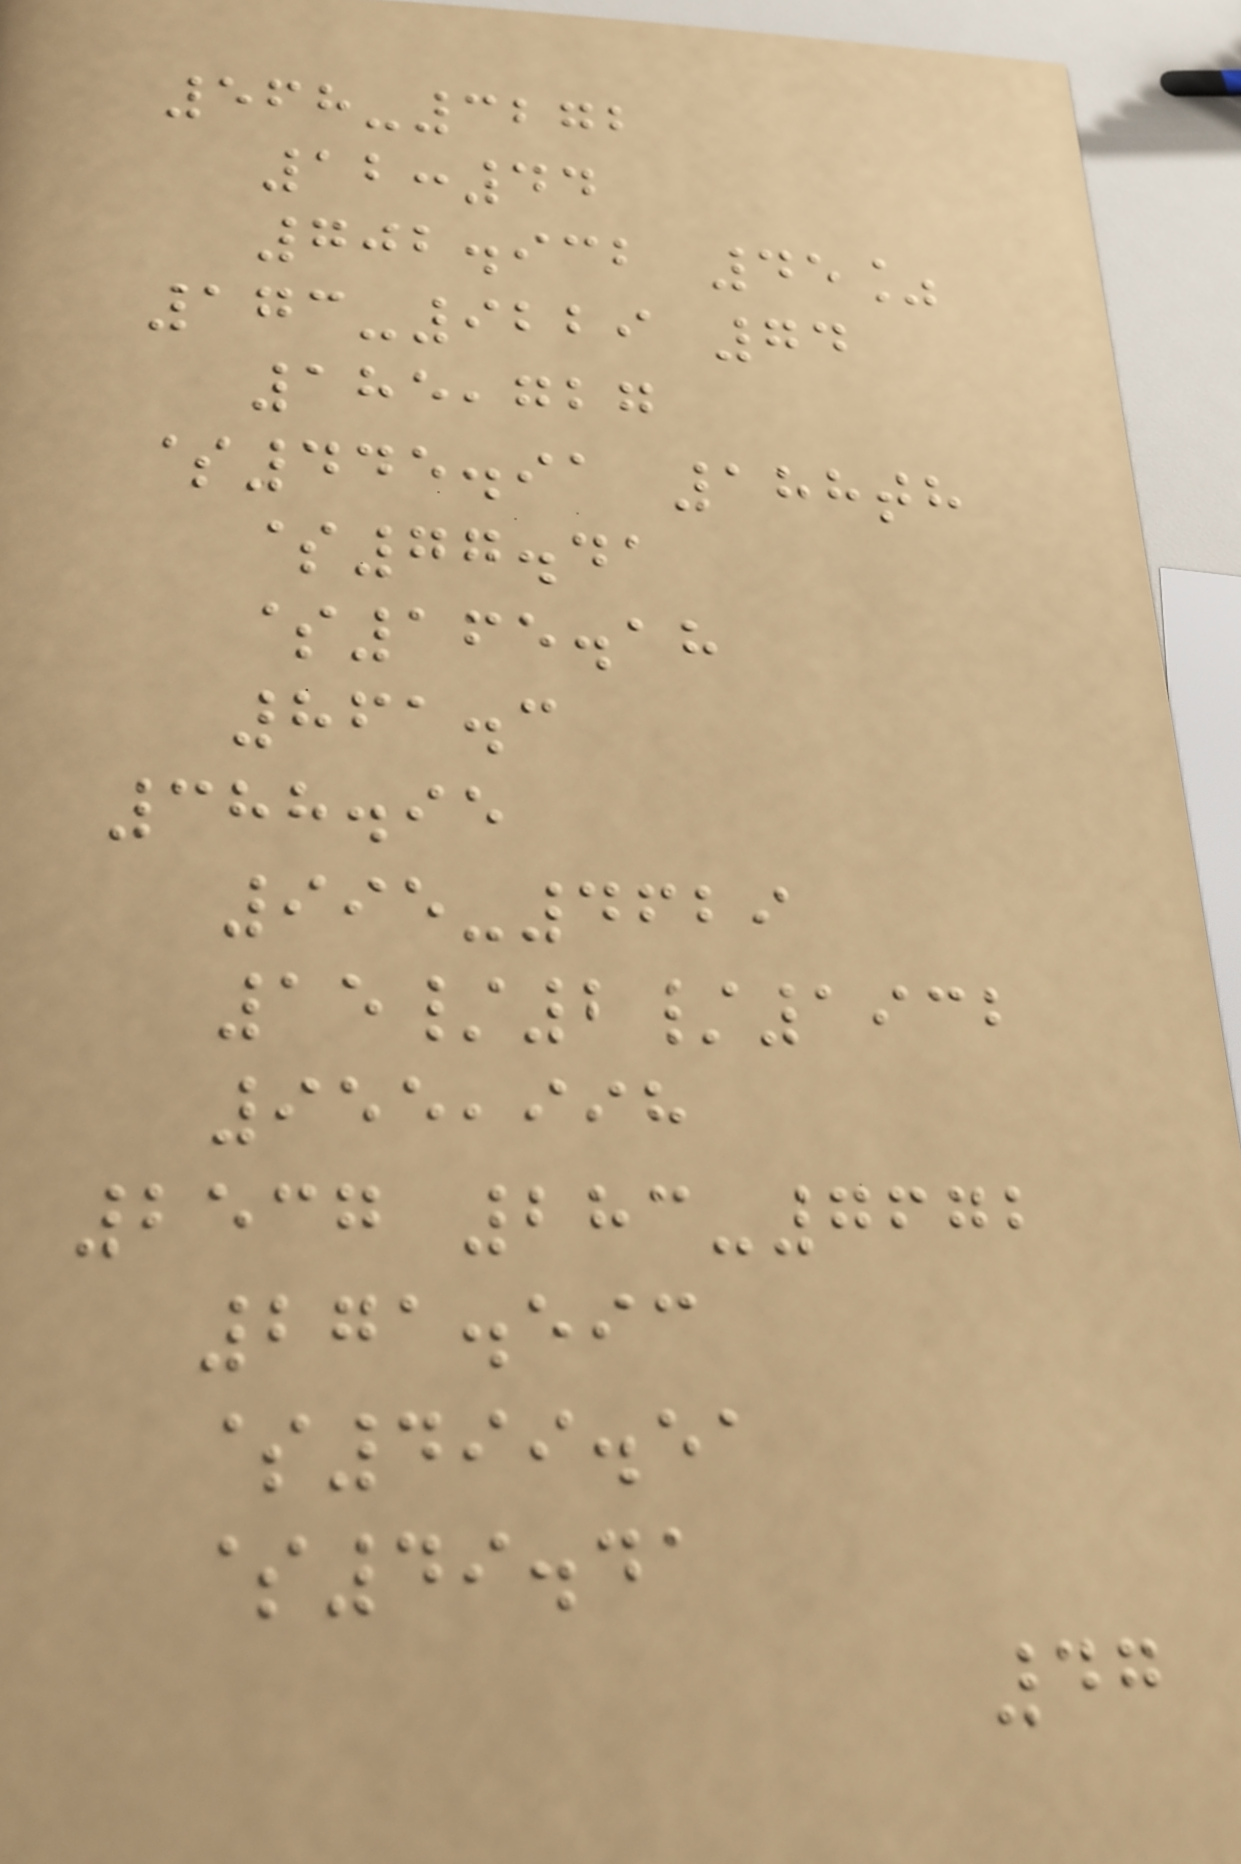568-3272
12:44
702.932 45%
173-9229 74
185,727
$445.91 188th
$77.41
$165.18
861.3
388.95
995-4629
15/2/1932
955,998
2537 283-7672
271.593
$499.51
$49.41
47
